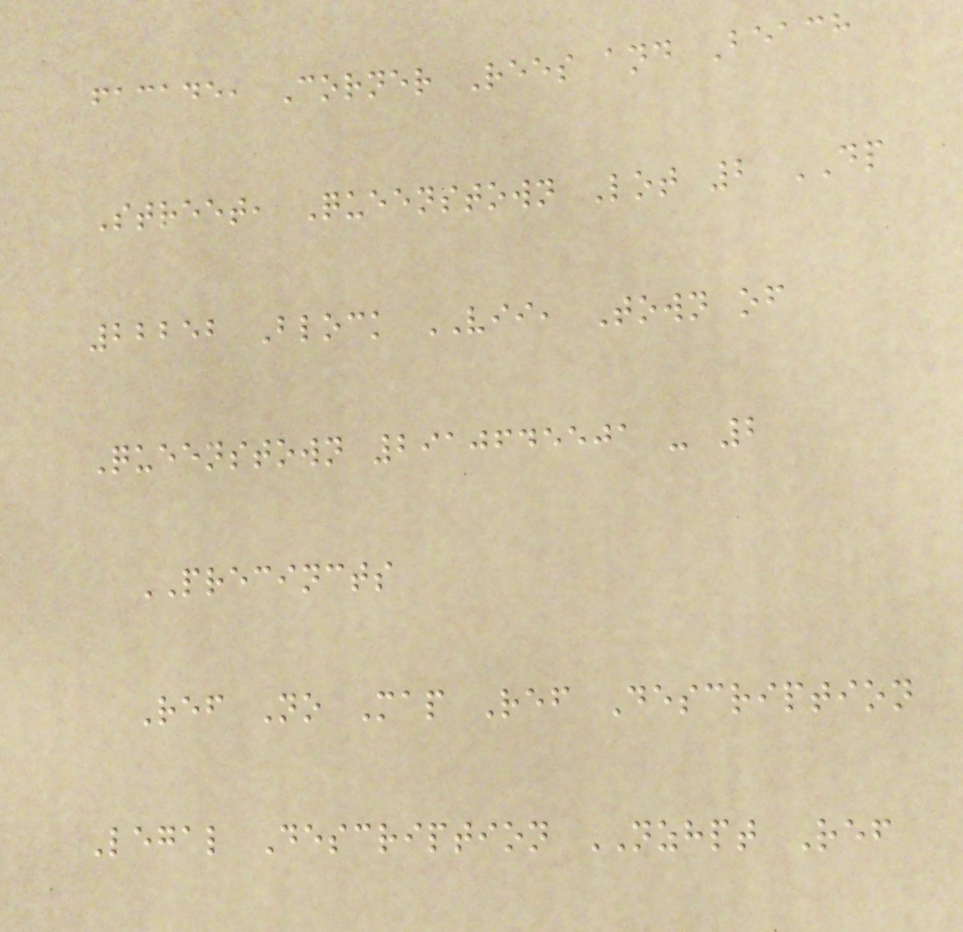facade, Corner Rees and Beach
Street, Queenstown Lot 2 DP
22252 Block VII, Town of
Queenstown 2910645501 - 2
PRECINCTS
Ref No Map Ref Description
Legal Description NZHPT Ref
